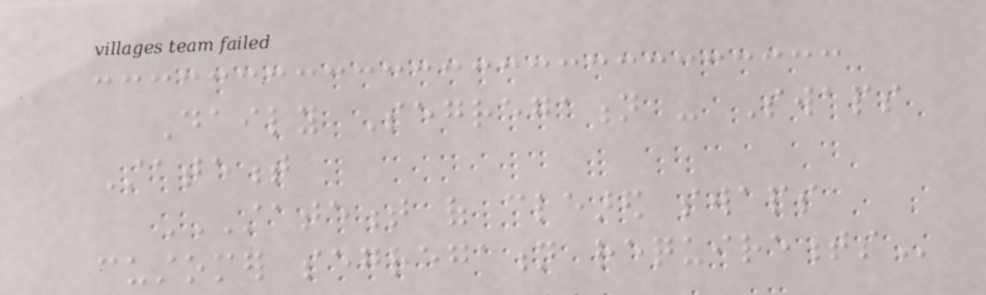Daily Segregation - Swaps
Statement
STATEMENT OF CLEARED SWAPS
CUSTOMER SEGREGATION REQUIREMENTS
